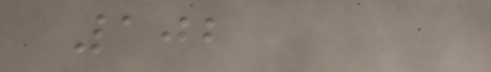102
